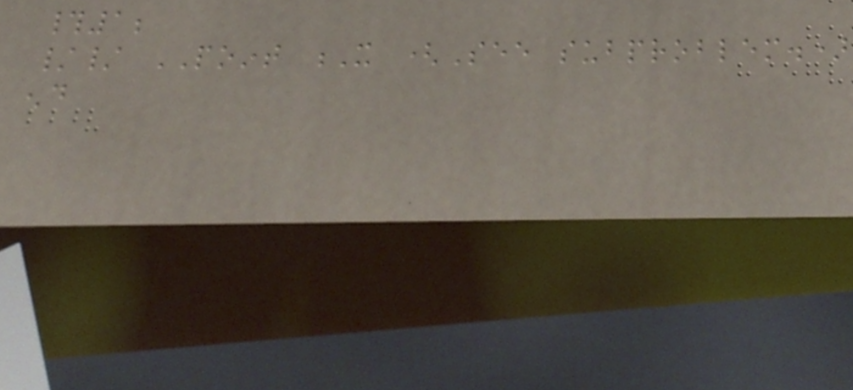#1;
// POINT X (See subproblem.)
end
